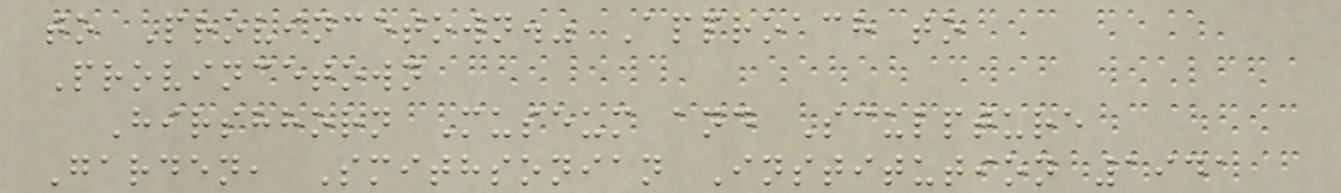to Provincetown." Approach to
Provincetown
Hirshhorn Museum and Sculpture
Garden, Smithsonian Institution 1941
